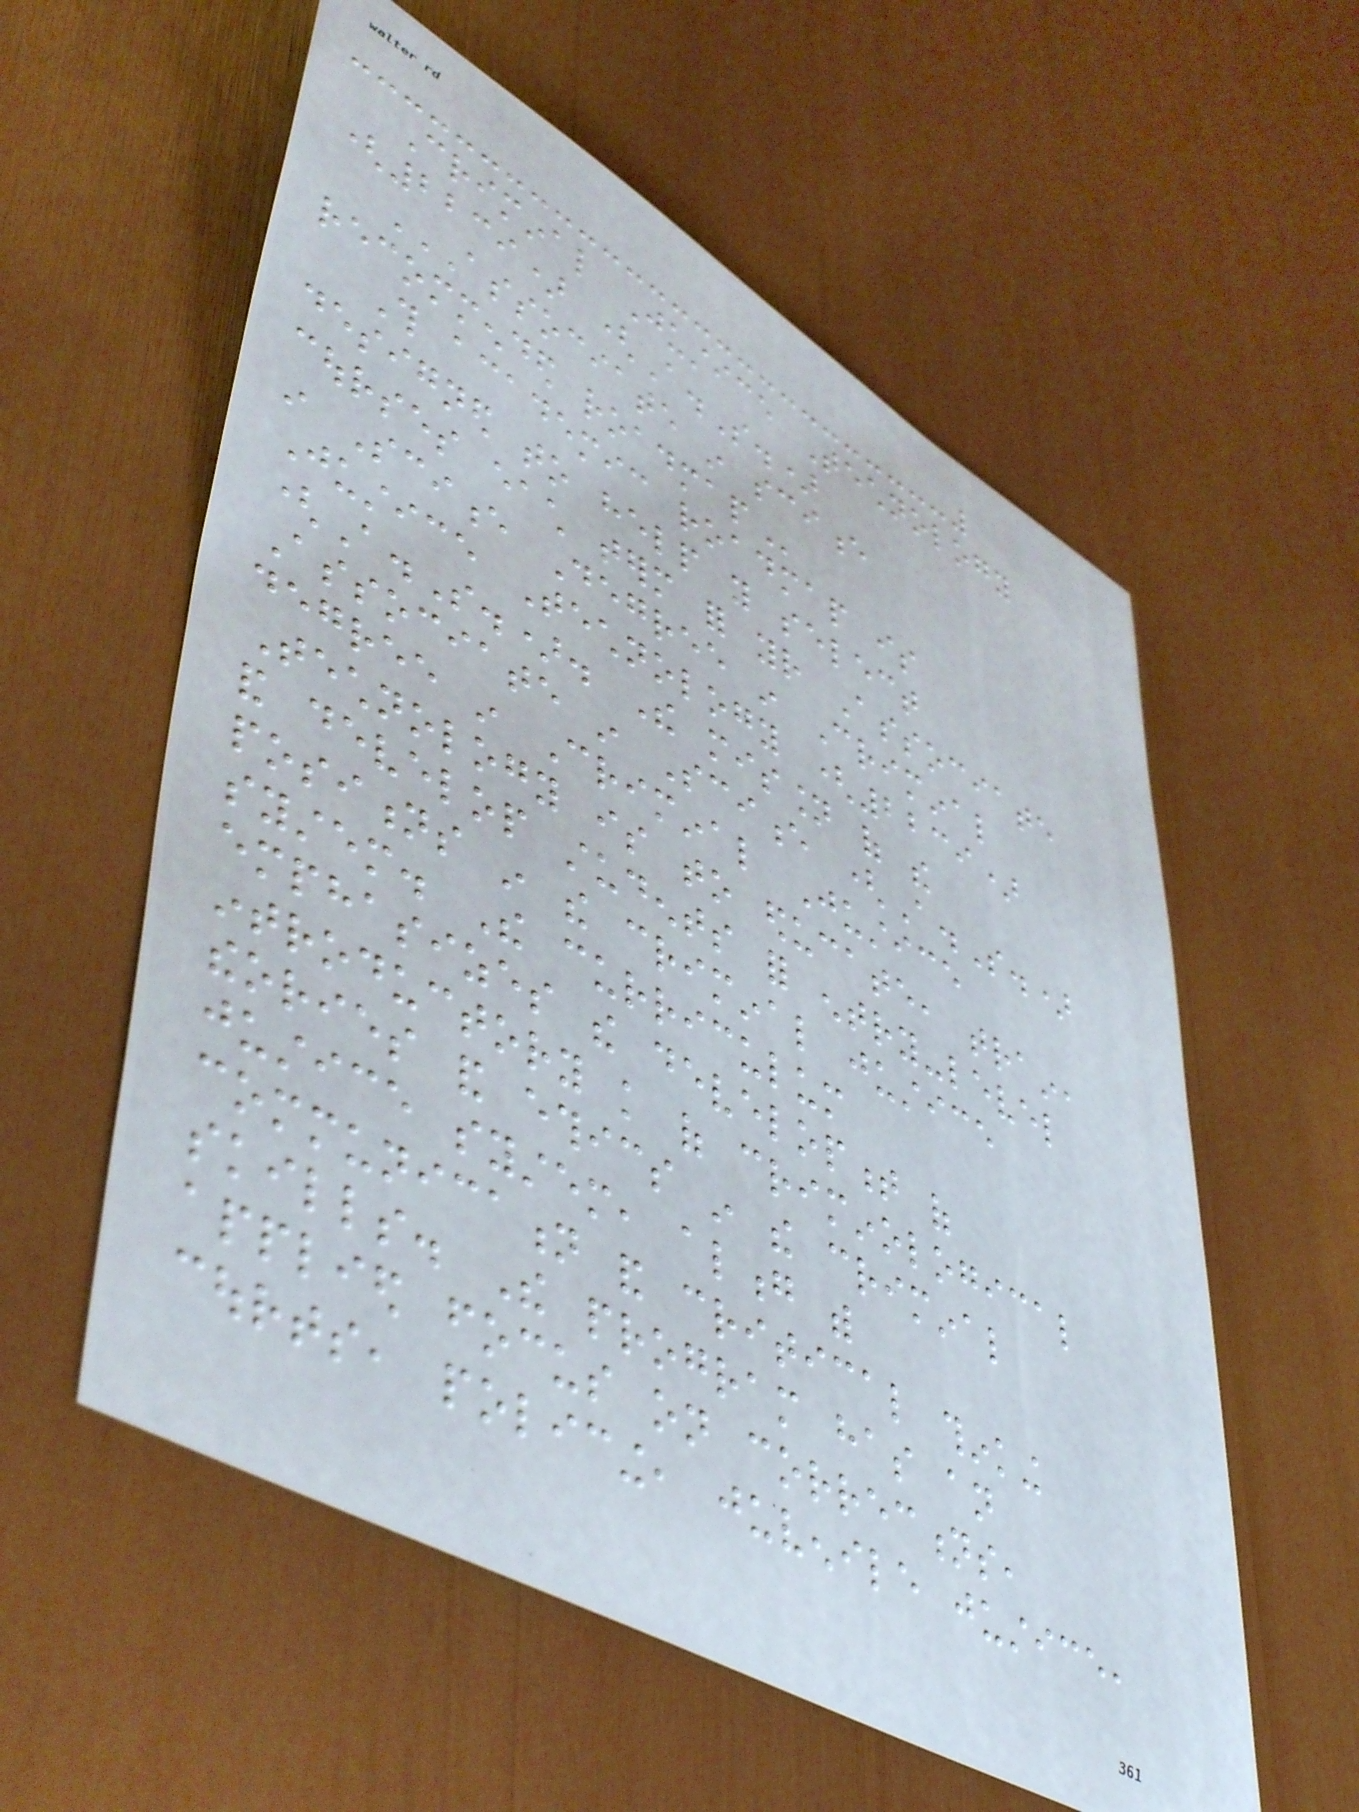Criminal Justice Technology
(2239) (A.S.)
ASSOCIATE IN SCIENCE
RECOMMENDED ROADMAP
This academic roadmap is
designed to help you select
courses each term for your Associate
in Science Degree in Criminal
Justice Technology (2239)
(A.S.). The mission of the
Associate in Science (A.S.)
degree in Criminal Justice
Technology is to educate, train,
and develop students for entry-level
positions in the criminal justice
system. The curriculum
emphasizes the development of
introductory knowledge of criminological
theories and ethics in the criminal
justice system, along with
communication and critical thinking
skills. The program has an
applied focus on corrections,
courts, policing, juvenile justice,
